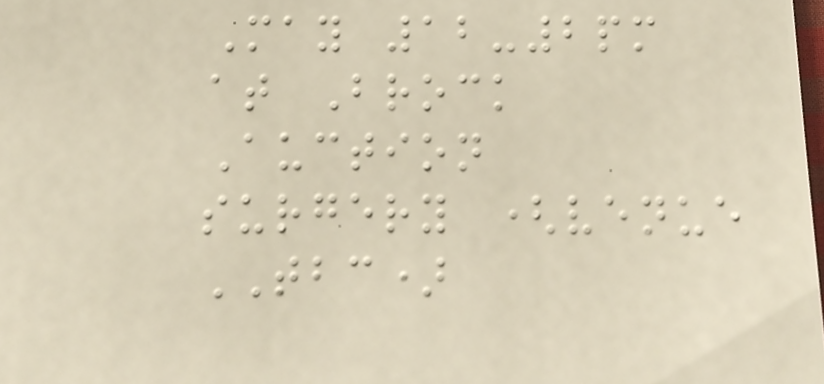May 12-2pm
at Brock
Auction
surgery (venue
TBC)
